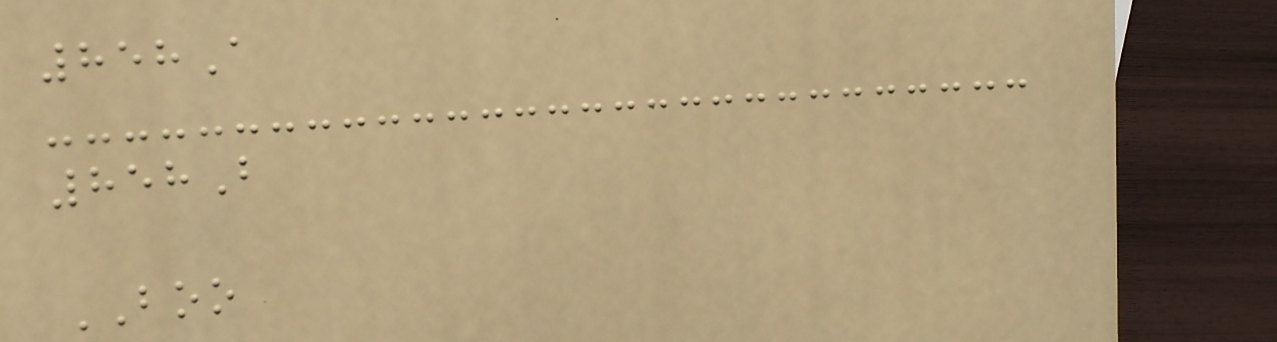858A
858B
BOO
